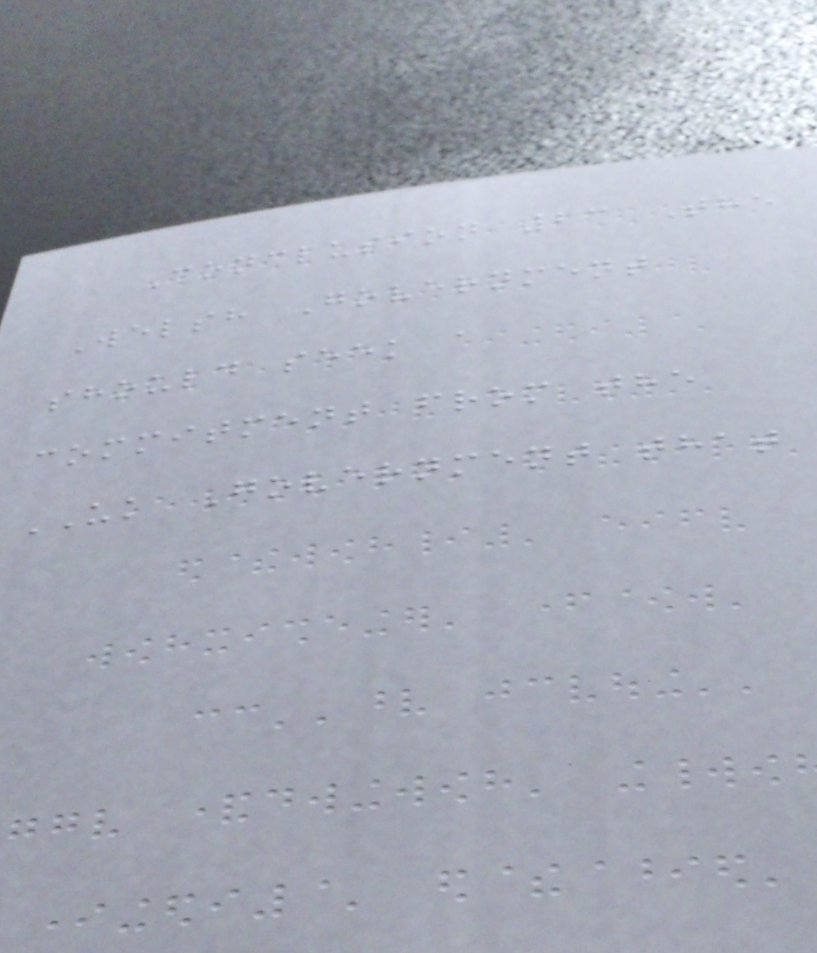Conclusion 23 The
Welsh Government
should seek a
commitment from the
UK Government that
